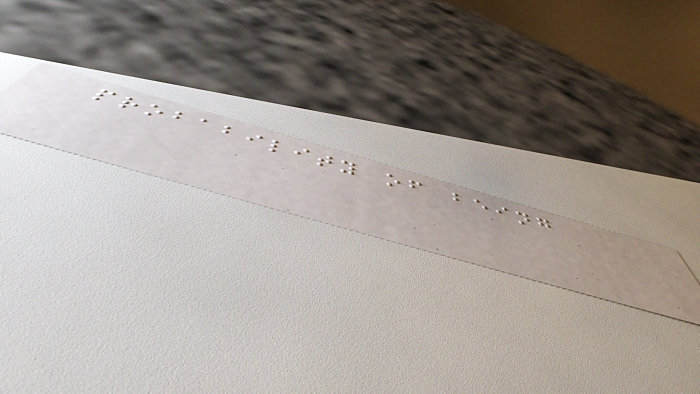probability of being
